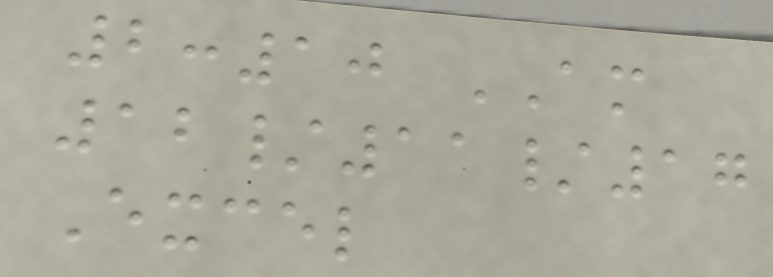2:10 AM
12/11/17
Excel
